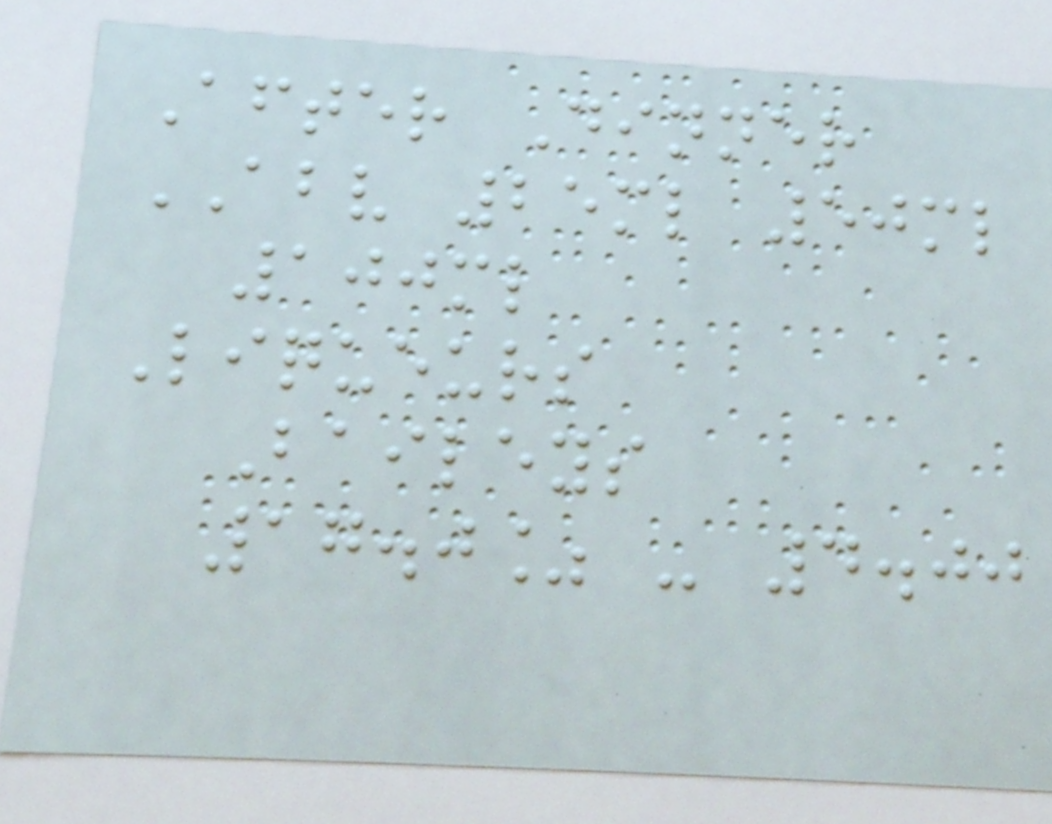After Dinner
ABV 25ml 50ml
100ml
Liqueurs
Baileys
17.0% - 4.00
